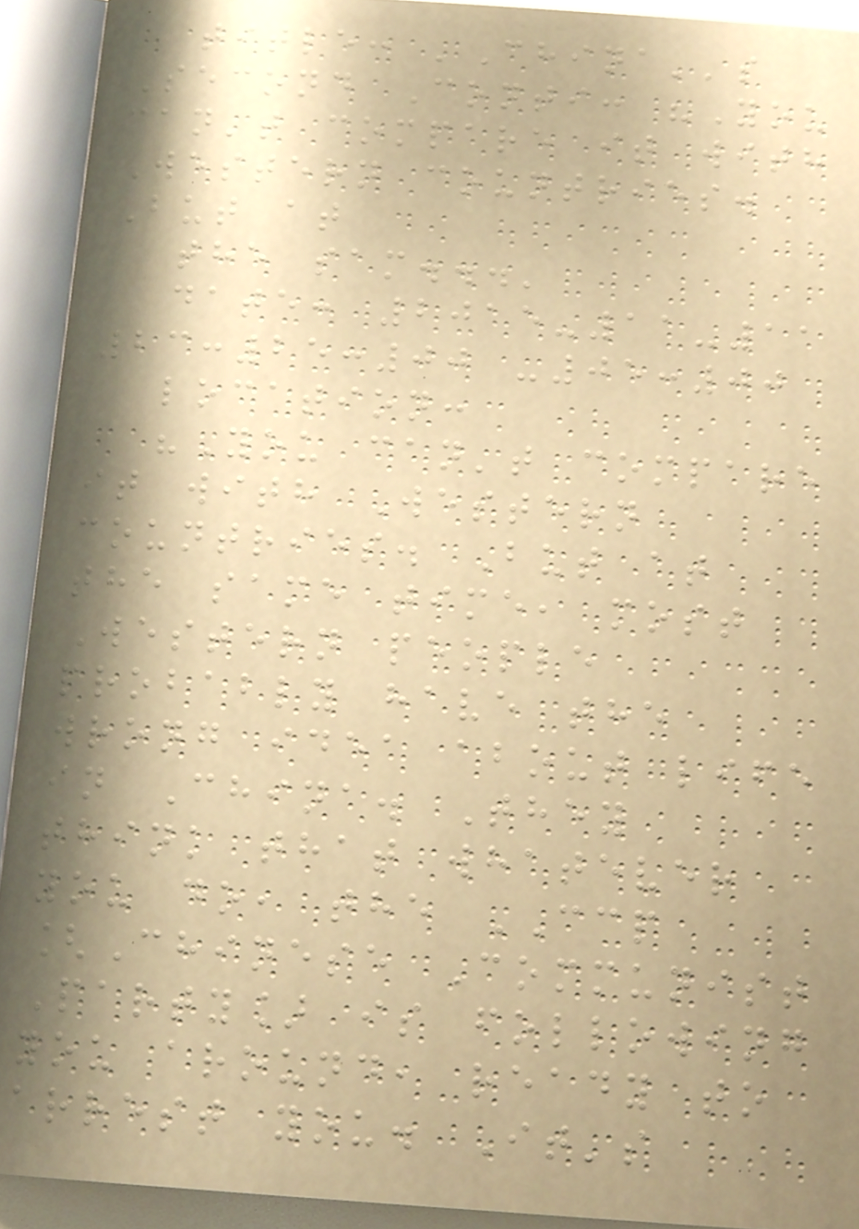title: 'China''s
Second Conti: "You
can't compare it with
Western countries.
But at
the sam...'
date: 2015-11-11
23:25:00 -05:00
location:
"You can't compare
it with Western
countries. But at
the same time, most
Western people
probably have the
wrong idea about life
in China. They
think that whatever
you do, the CCP
[Chinese Communist
Party] is following
you around, ready to
arrest you. It's
